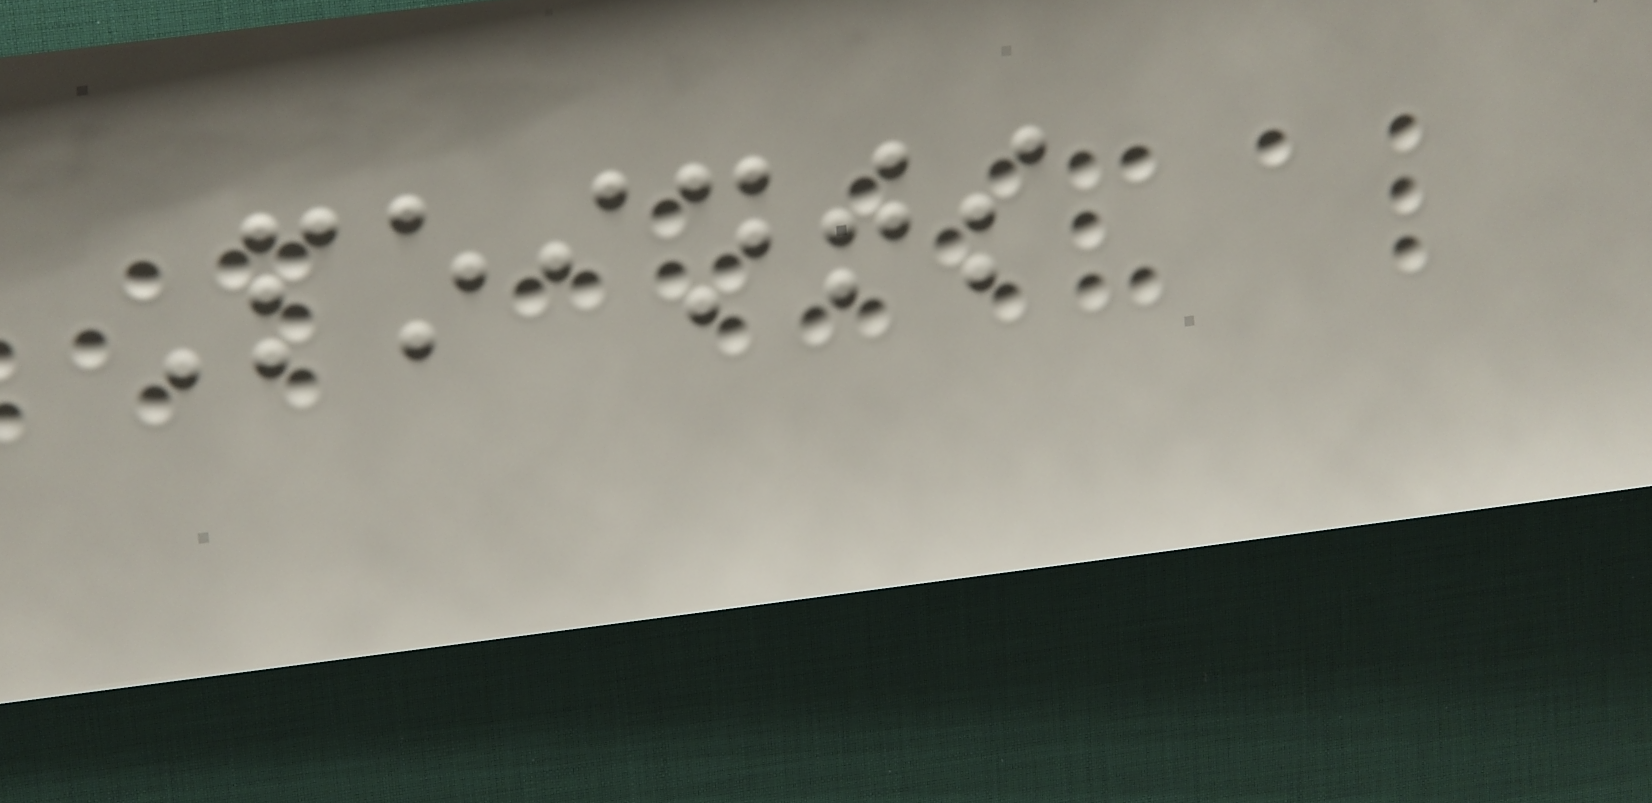Points
